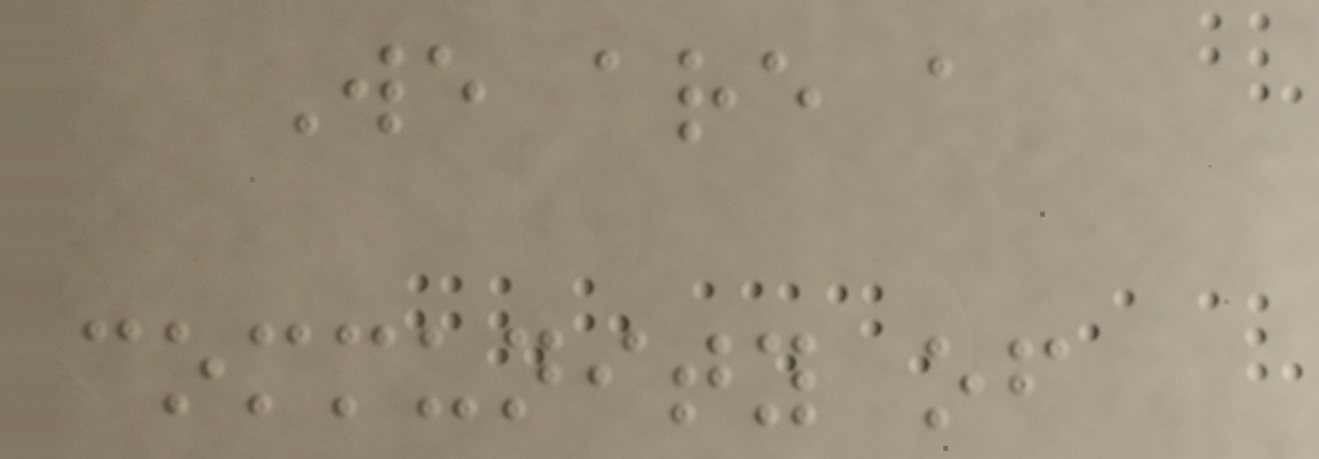We are a
community of
